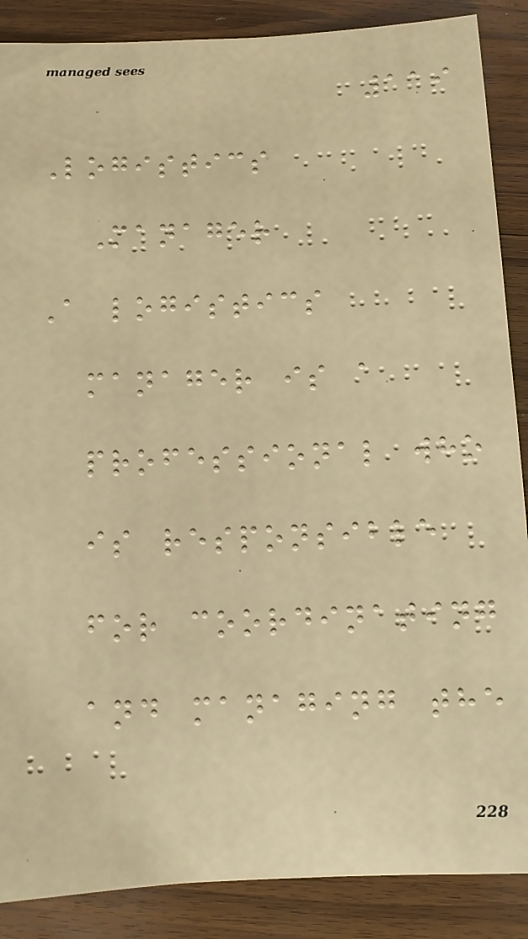119
Logistics
Manager
A logistics
manager is a
professional who
is responsible
for coordinating
and managing the
